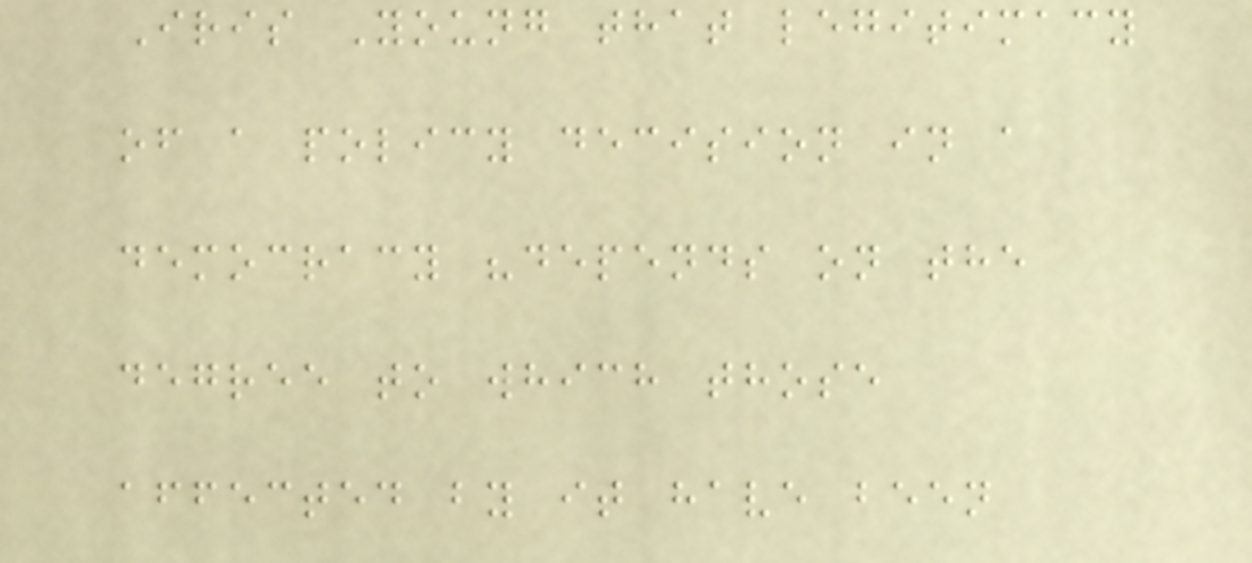Iris Young that legitimacy
of a policy decision in a
democracy "depends on the
degree to which those
affected by it have been
